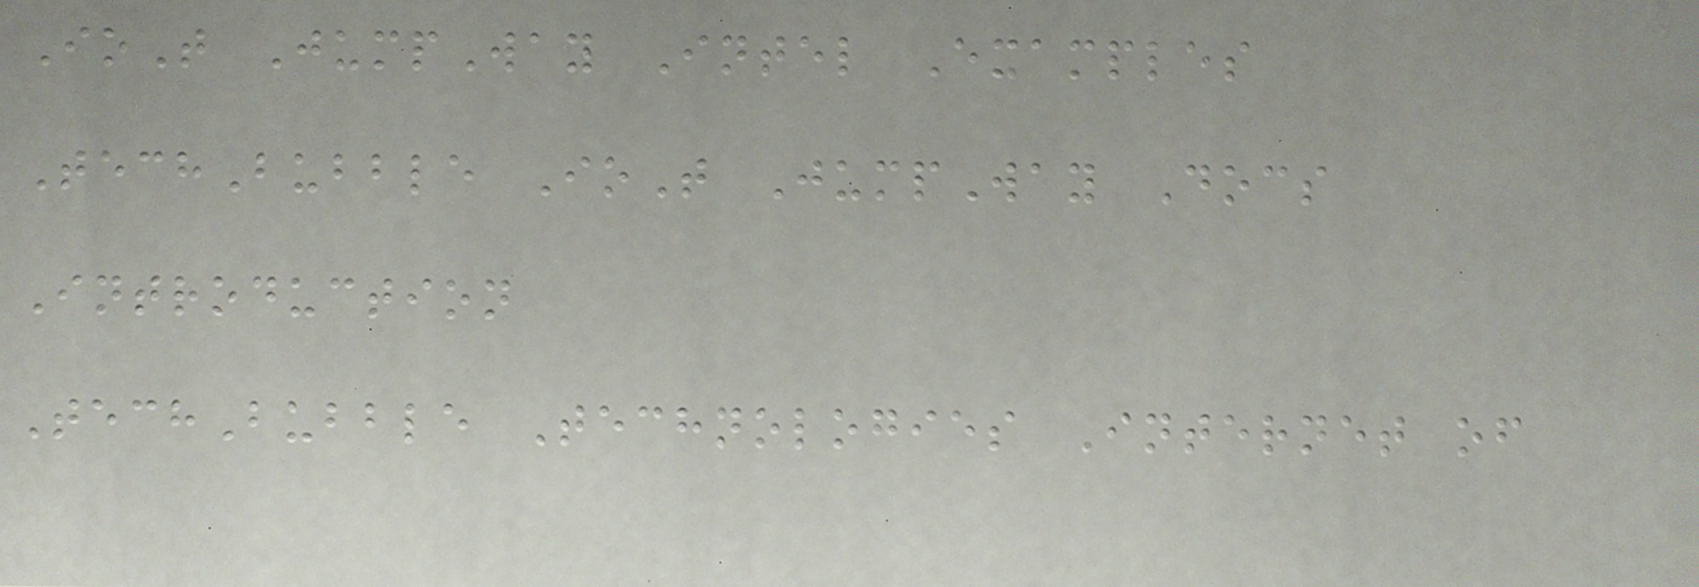IoT JumpWay Intel Examples
TechBubble IoT JumpWay Docs
Introduction
TechBubble Technologies Internet of
